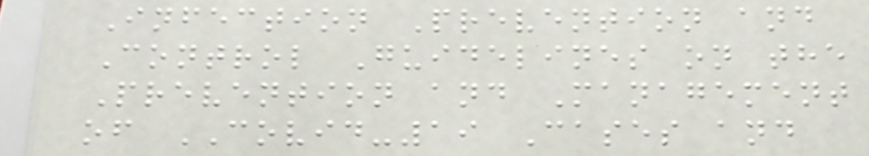Infection Prevention and
Control Guidelines on the
Prevention and Management
of COVID-19 Cases and
